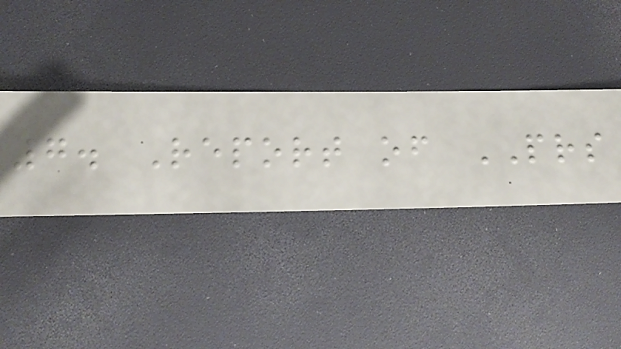7. Report of PRS
